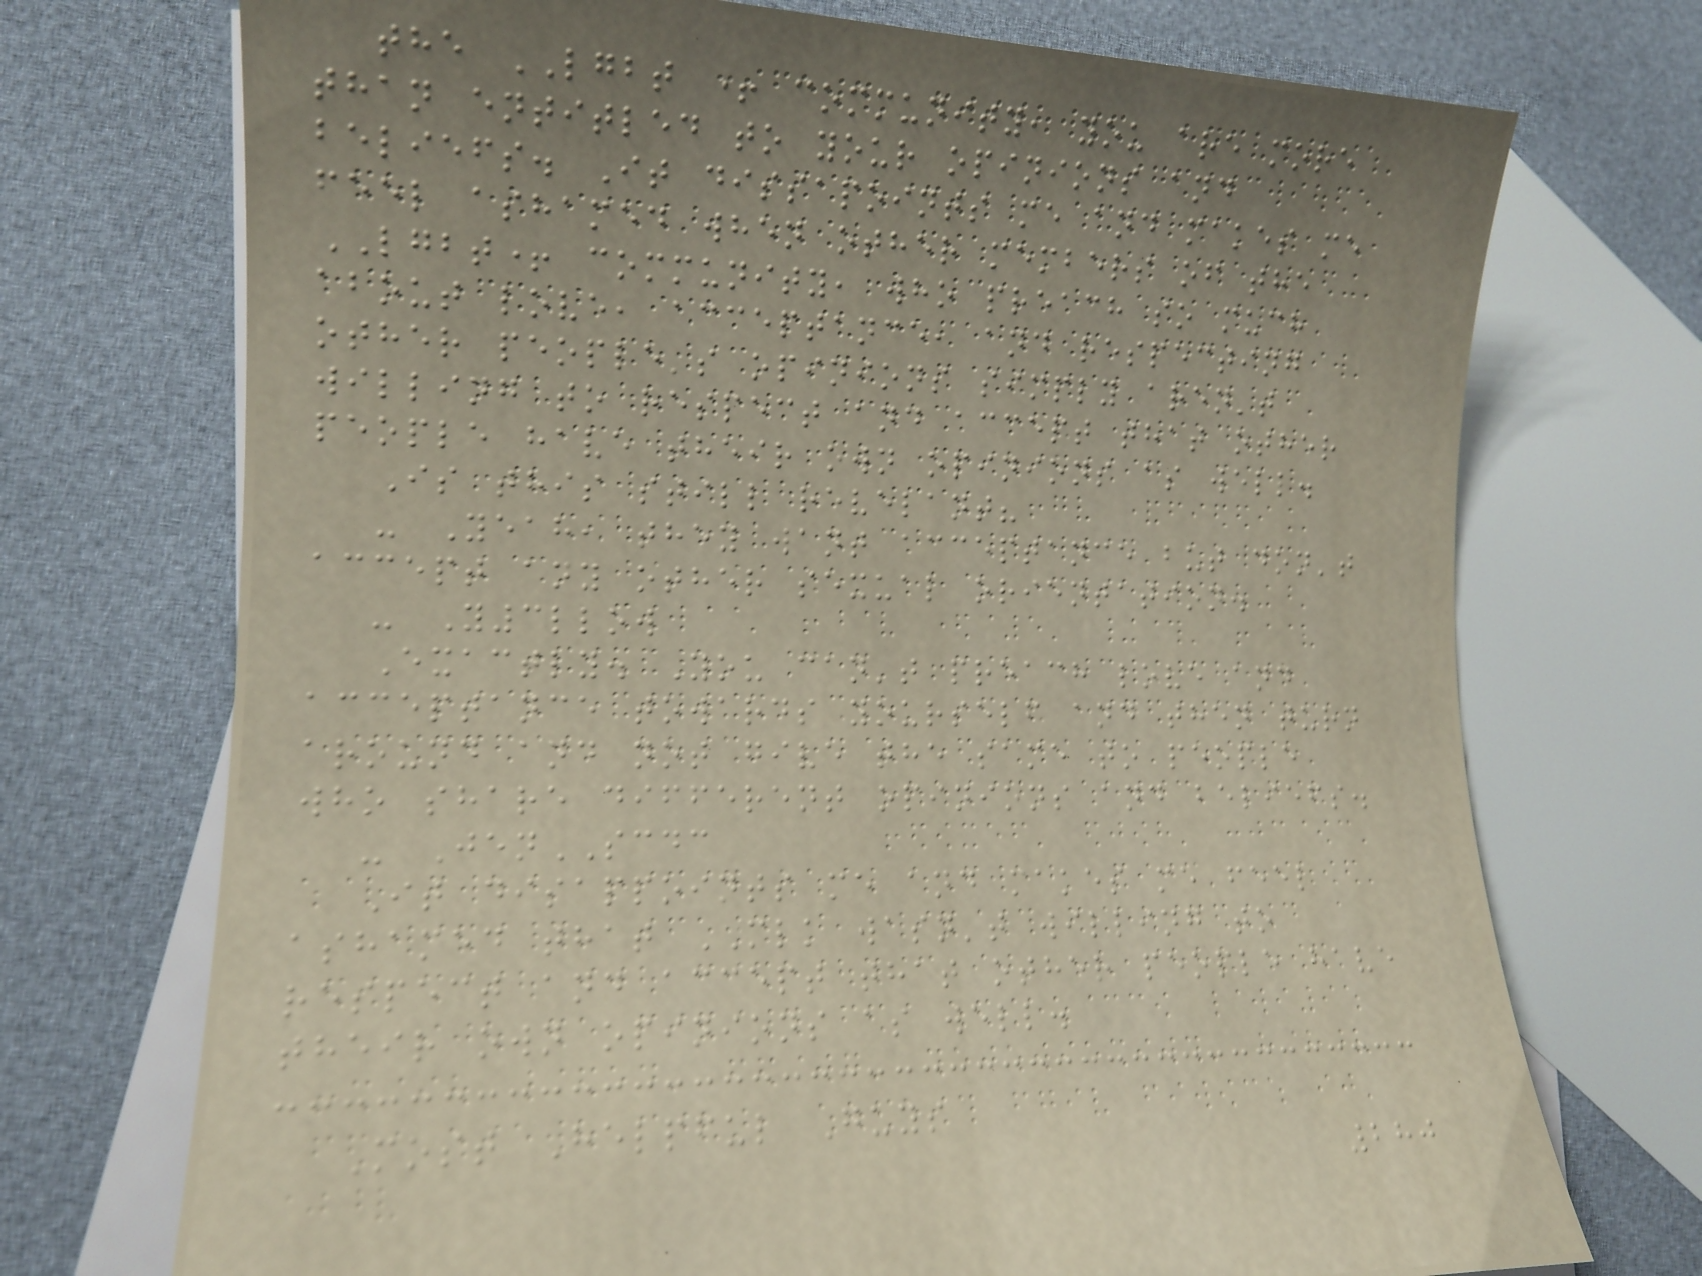the LGBT + community, you are more
than entitled to your opinions and
beliefs. It dissapoints me and makes me
feel ashamed when other members of the
LGBT+ community, who preach so much
about love, acceptance, and respecting
other people's opinions simply aren't
willing to respect and accept that other
people have their own opinions as well.
Is this still revelant?
- Yeah, they want acceptance but don't
accept any other sexual orientation.
- Y3llow
Exactly. You can't preach love and
acceptance towards yourself and then turn
around and not give the same to people
who share different opinions and beliefs.
- JenSCDC
It disappoints me and makes me feel
ashamed that MLK wasn't willing to
respect and accept that other people have
their own opinions as well.
Most Helpful Guys
280
